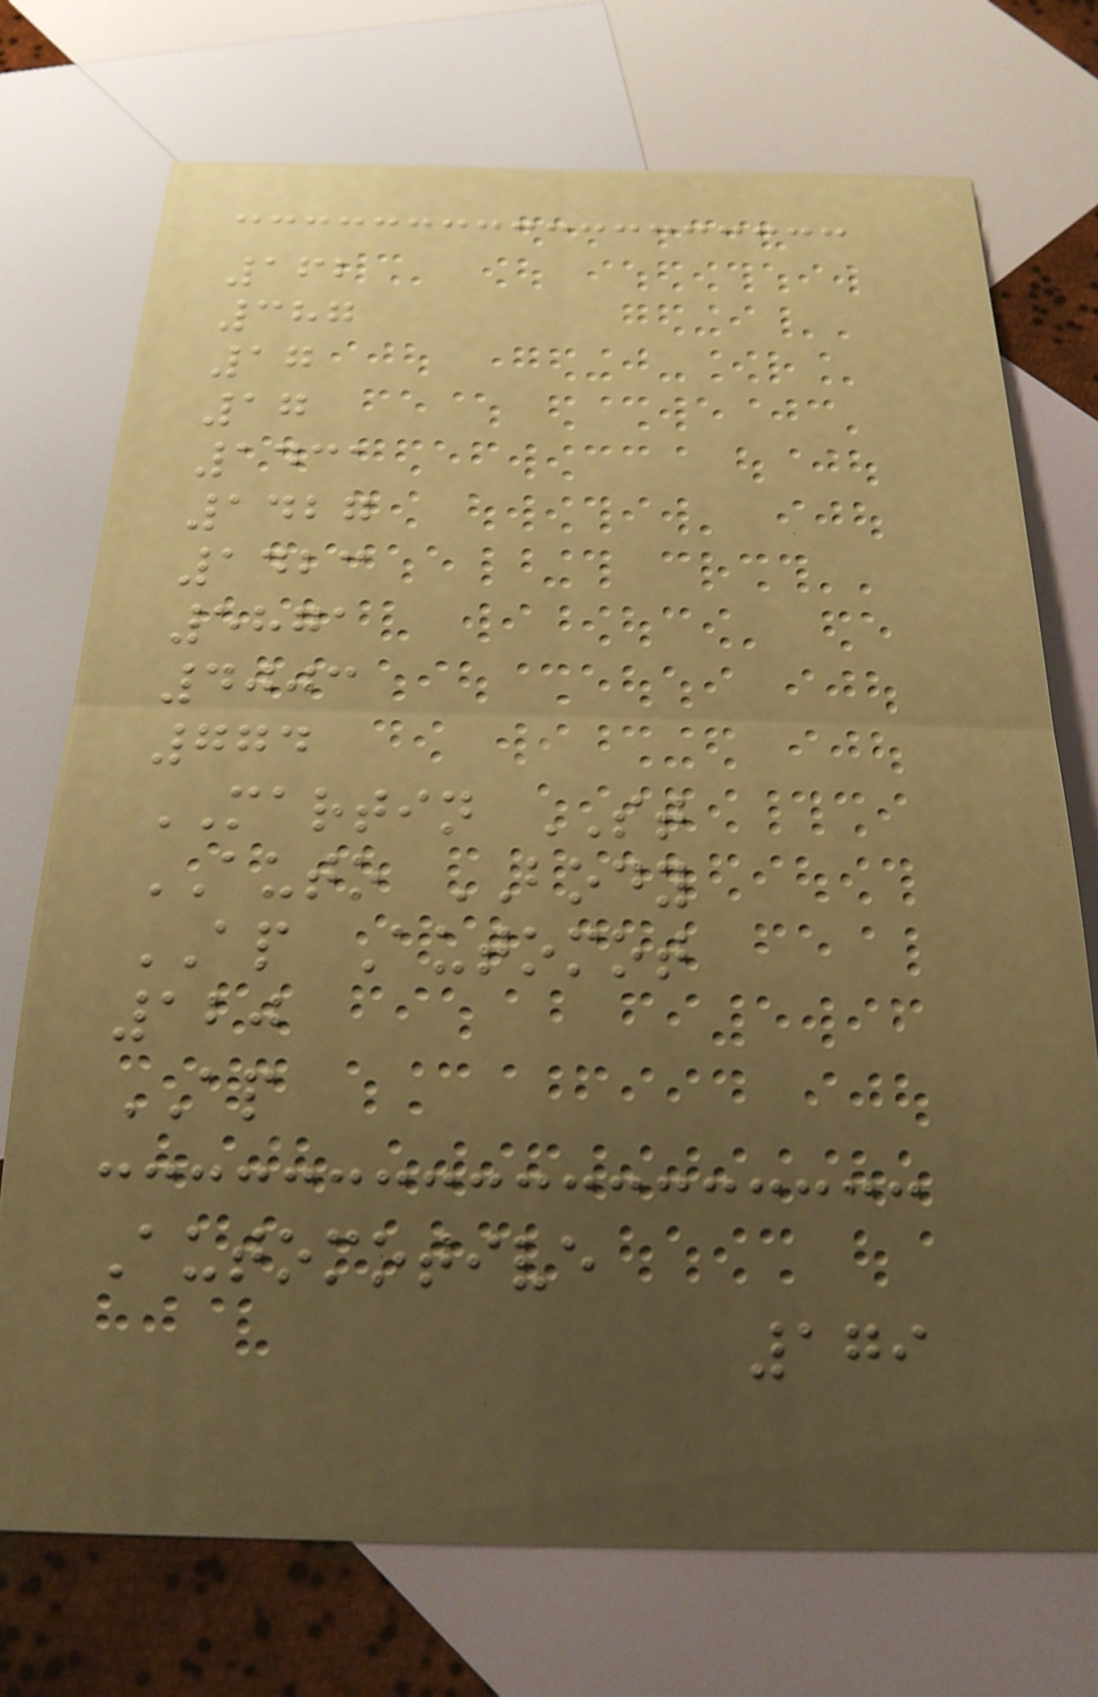162
387
17
17
1431
1427
1423
5871
4003
774
MARTIN ST
AUTO BODY
AP Automot
120
AP
Automotive
179
